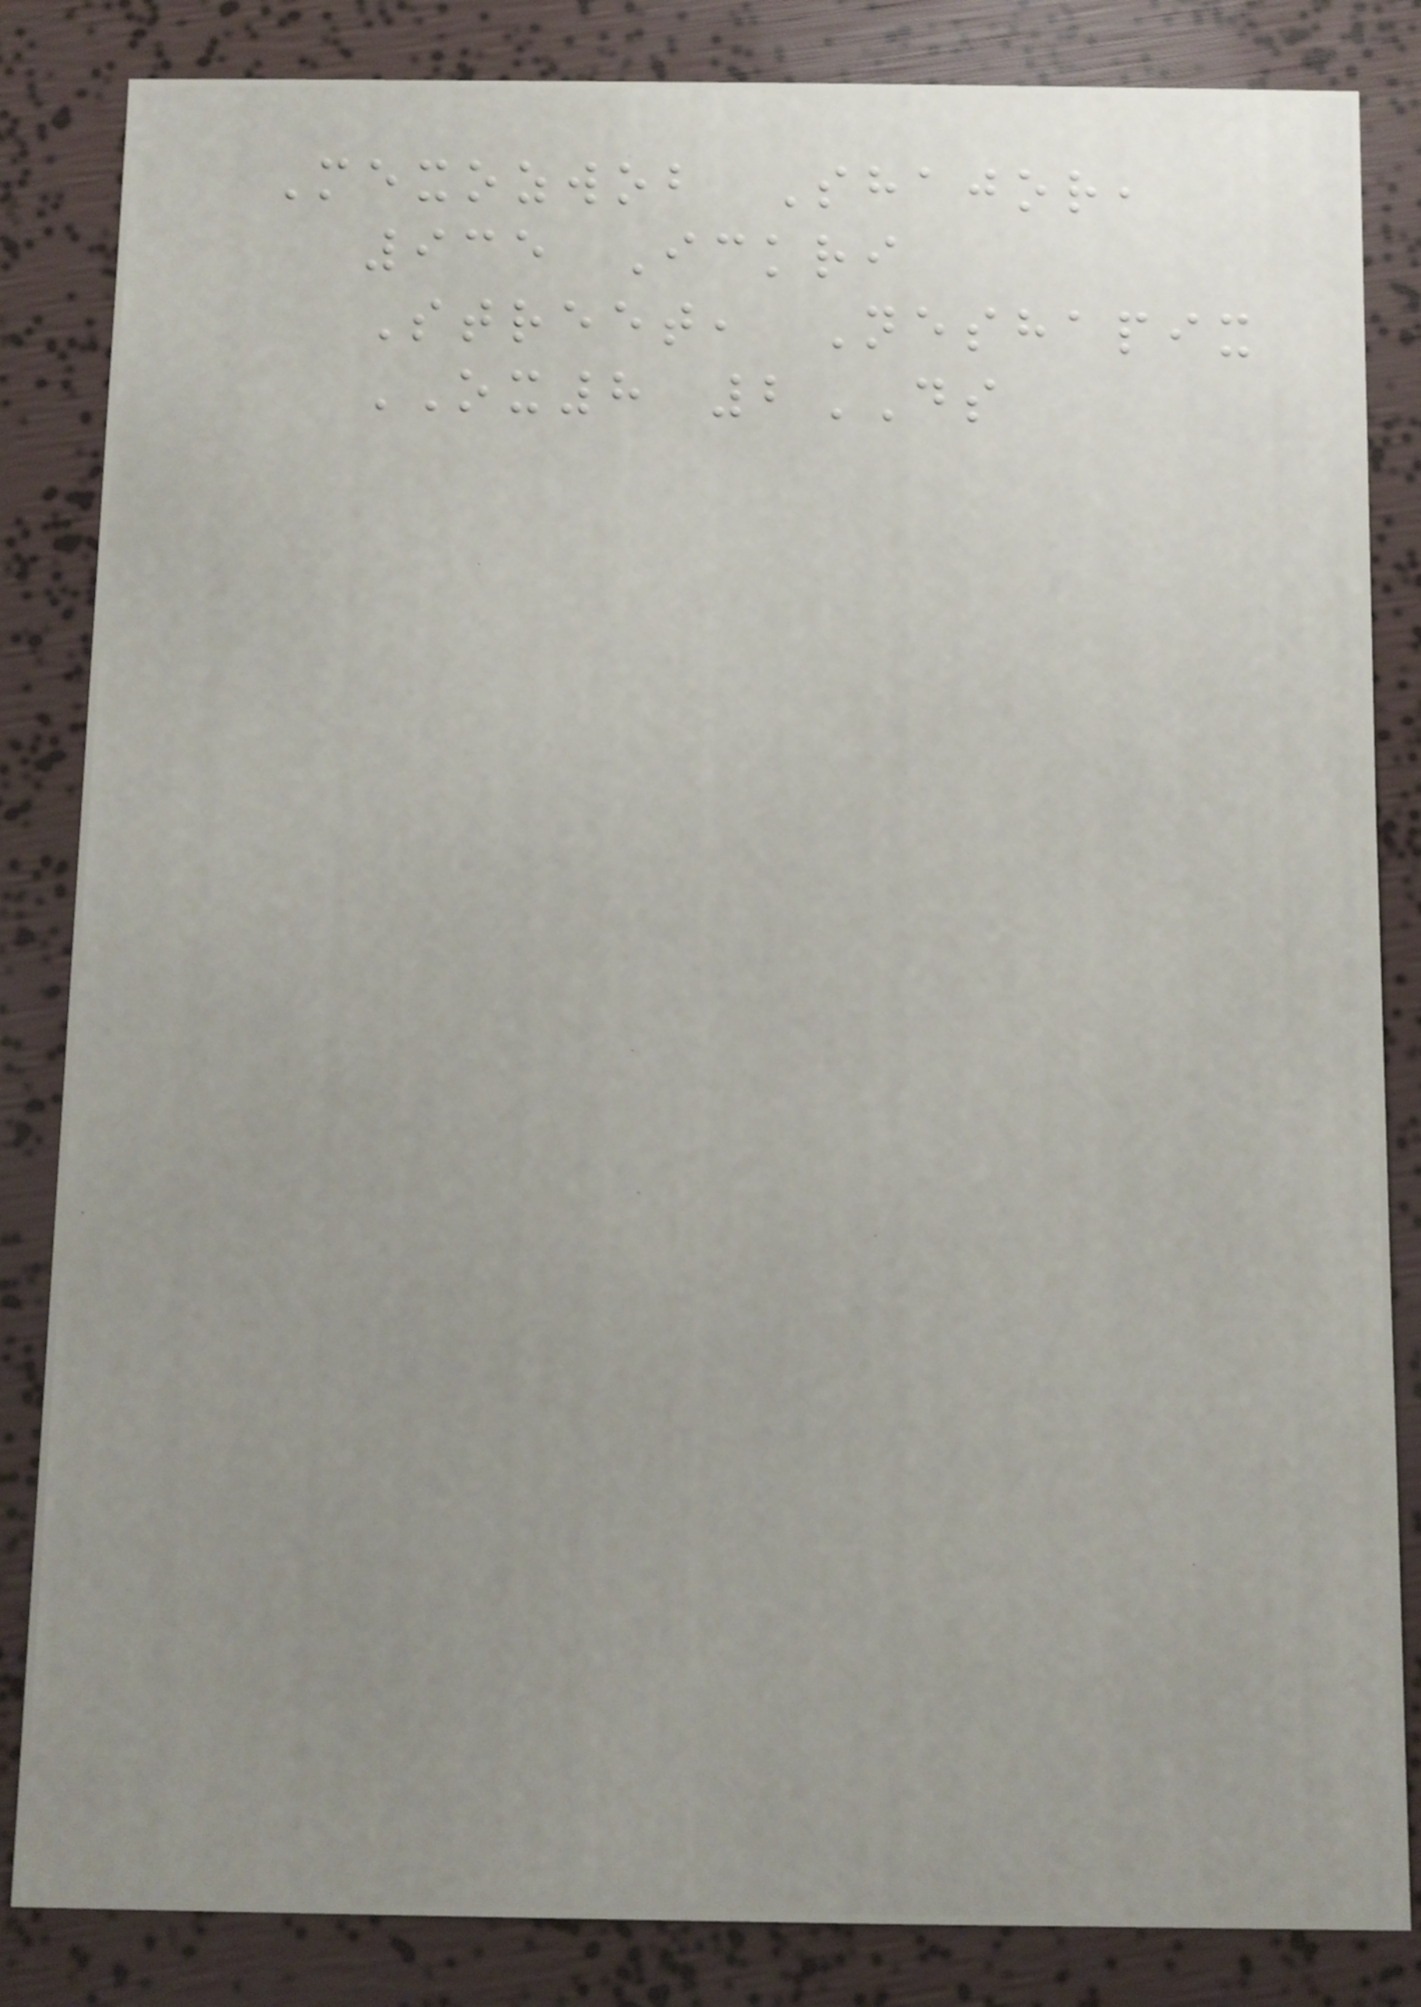Mexozwob Shajor,
935 Ickri
Street, Neshapix
OX8 2DS
